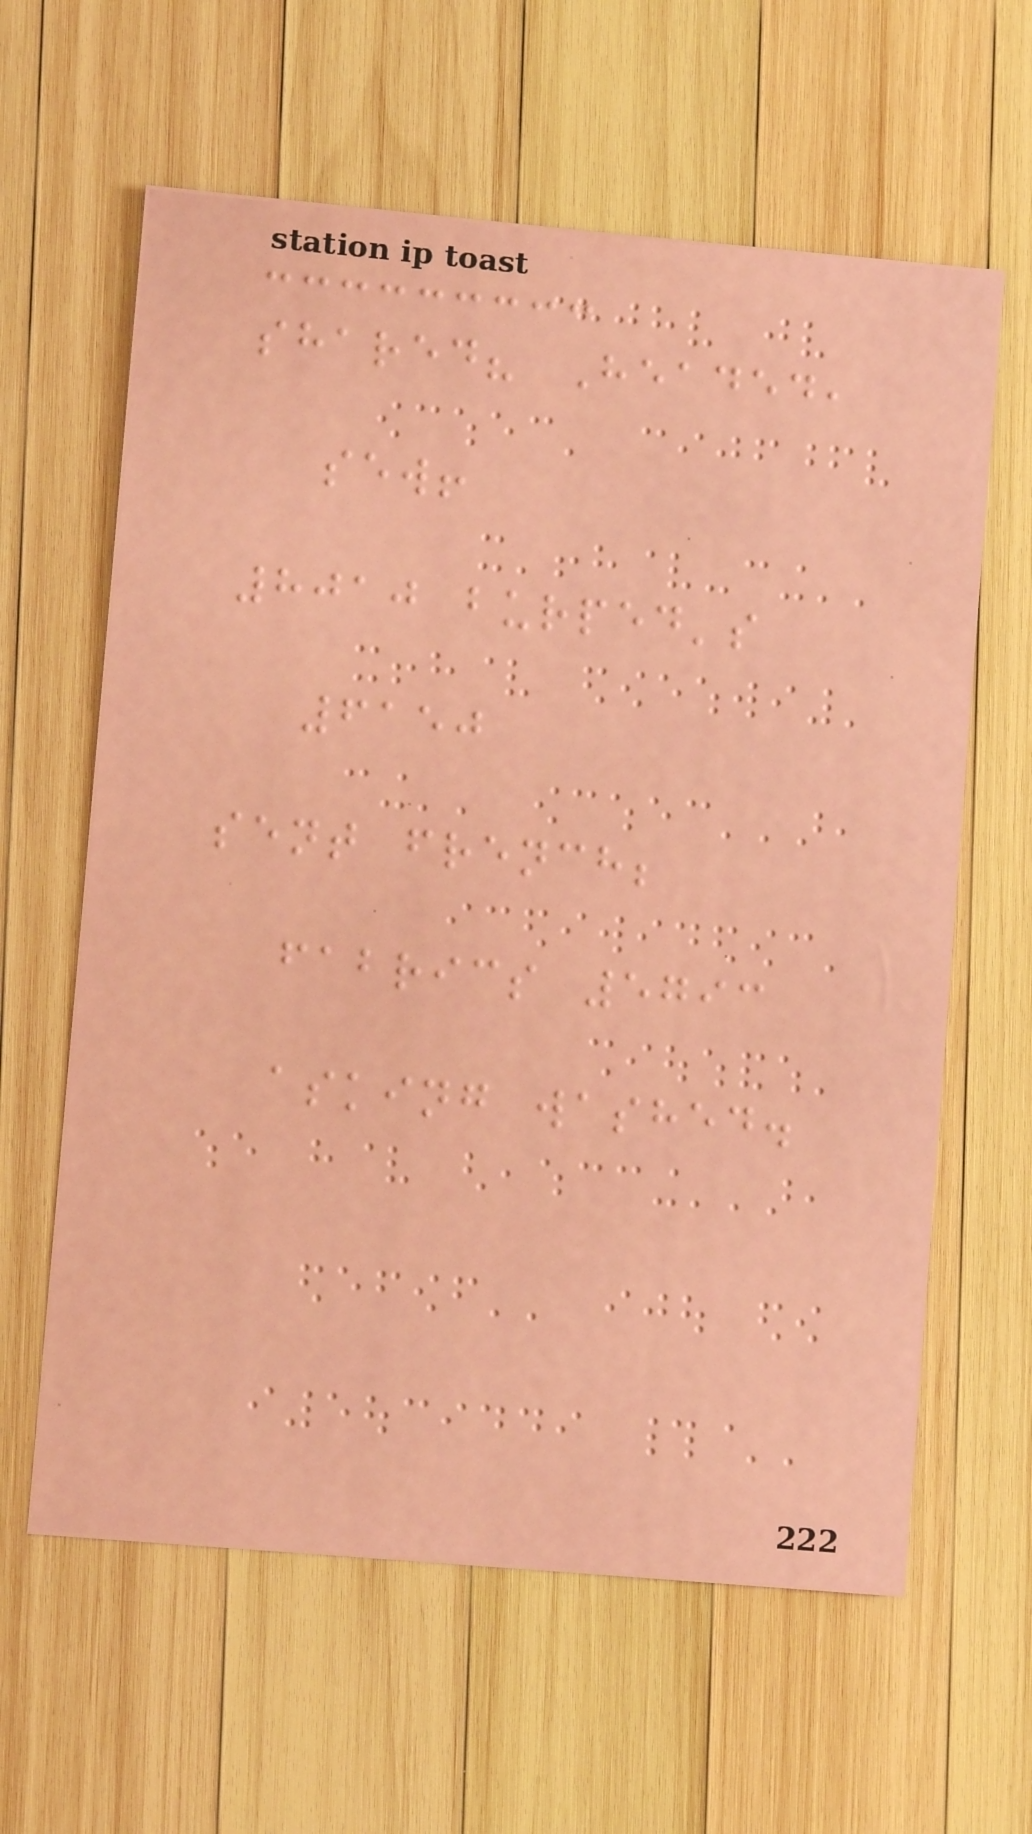shared? Headed,
sew!
8010 burped's
6150
sent french;
fabrics 5793
asking washed.
